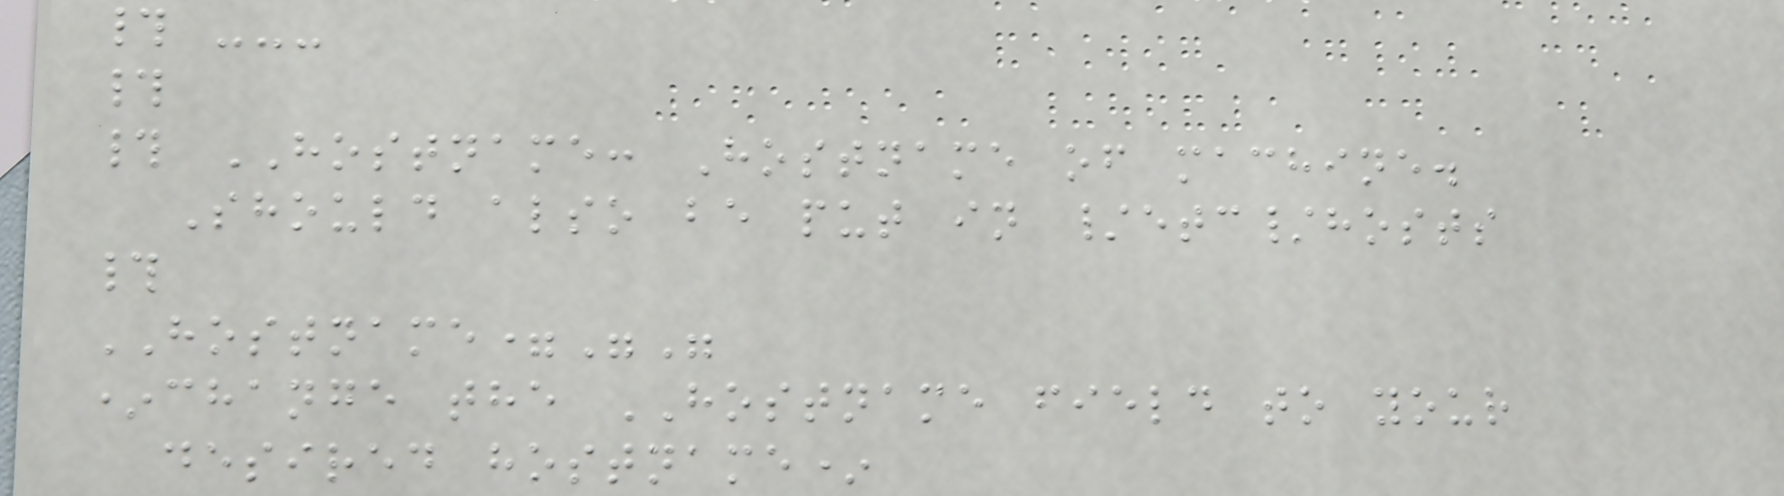# ---
#
# HOSTNAME: Hostname of machine.
Should also be put in /etc/hosts
#
HOSTNAME=""
*change the HOSTNAME field to your
desired hostname*
